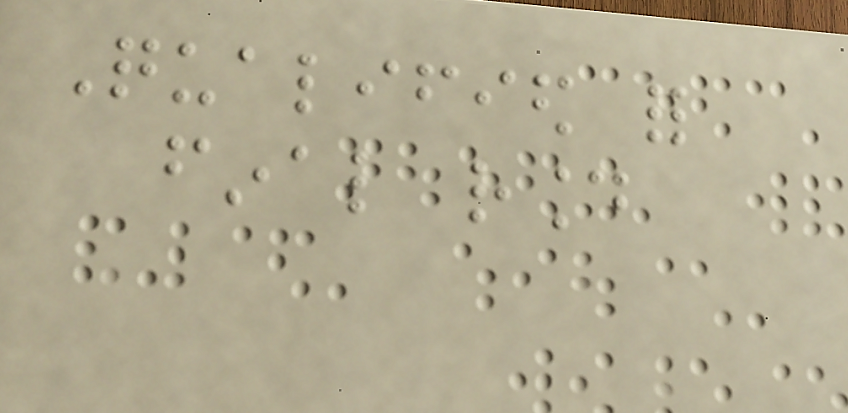Qualified for
final round
